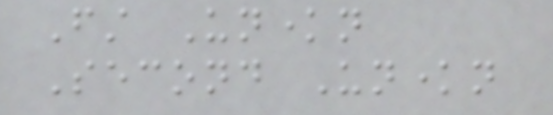First Unknown
Second Unknown
